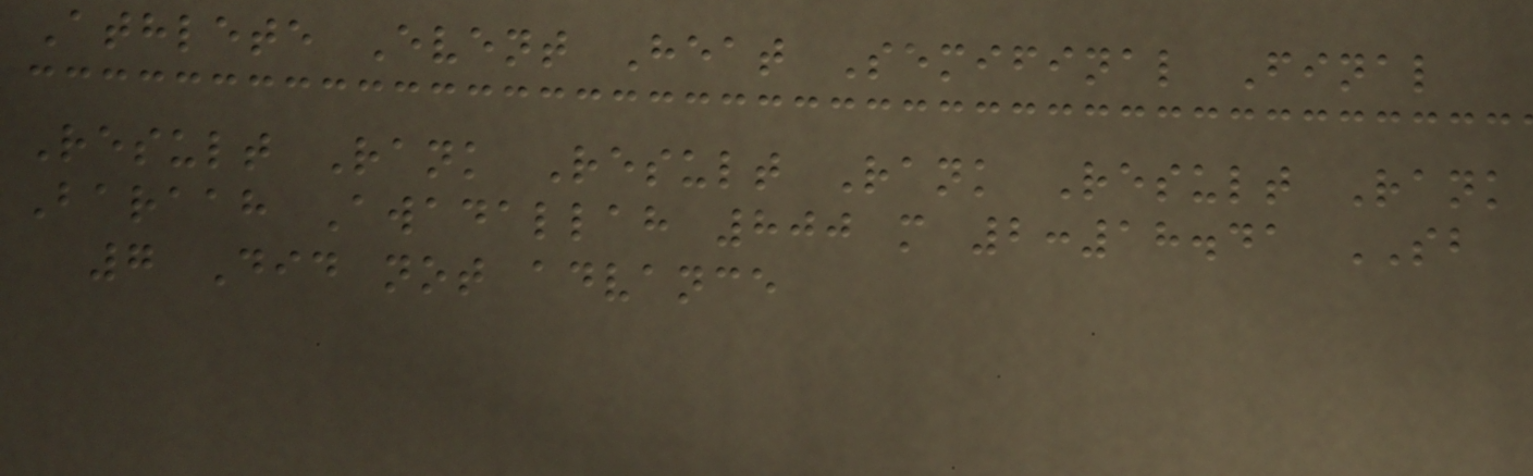Athlete Event Heat Semifinal Final
Result Rank Result Rank Result Rank
Baraah Awadallah 800 m 2:18.41 SB
7 Did not advance
